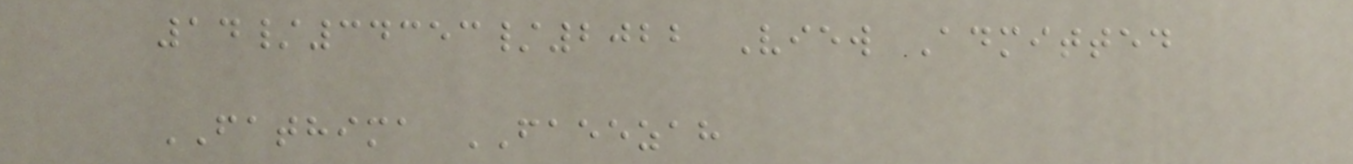14/34353/2022 View Admitted
FATHIMA FAEEZAH
